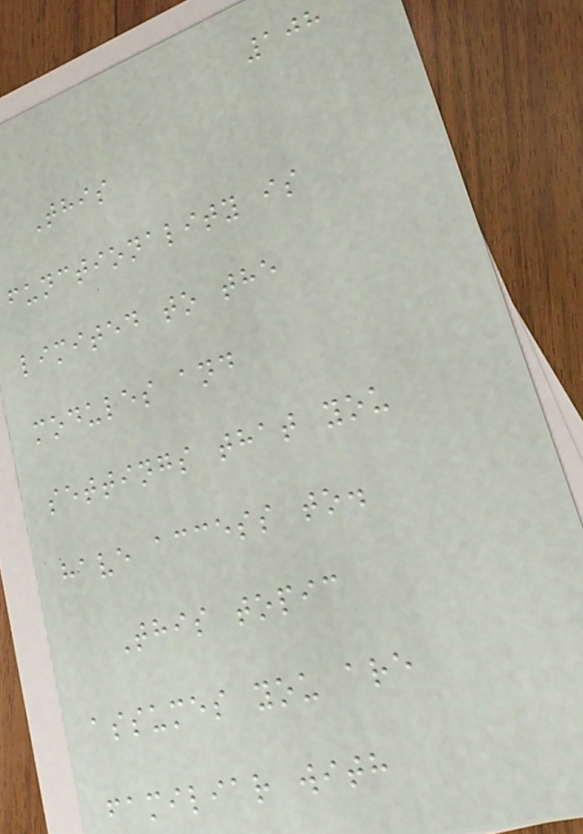108
This
functionality is
limited to the
modules and
settings that you
have access to.
This topic
assumes you are
familiar with
